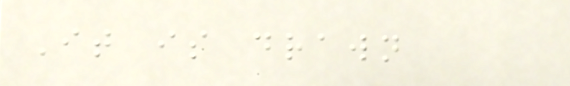It is drawn
